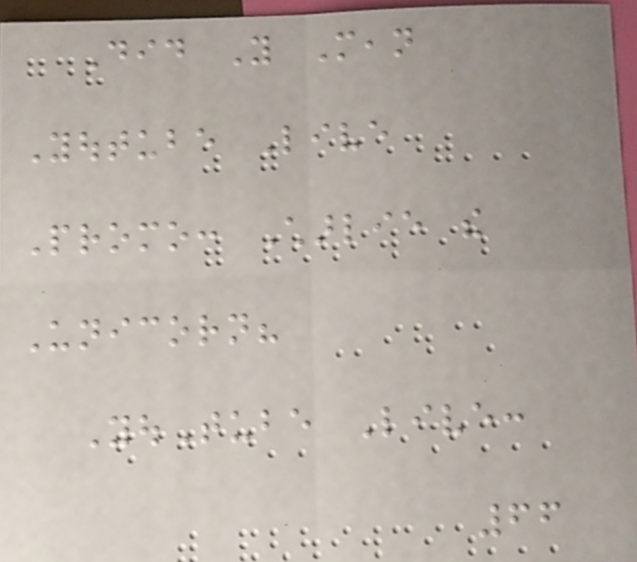Did You Mean
Youtube Live
Promo: Charlie the
Unicorn?
YouTube Live:
66
